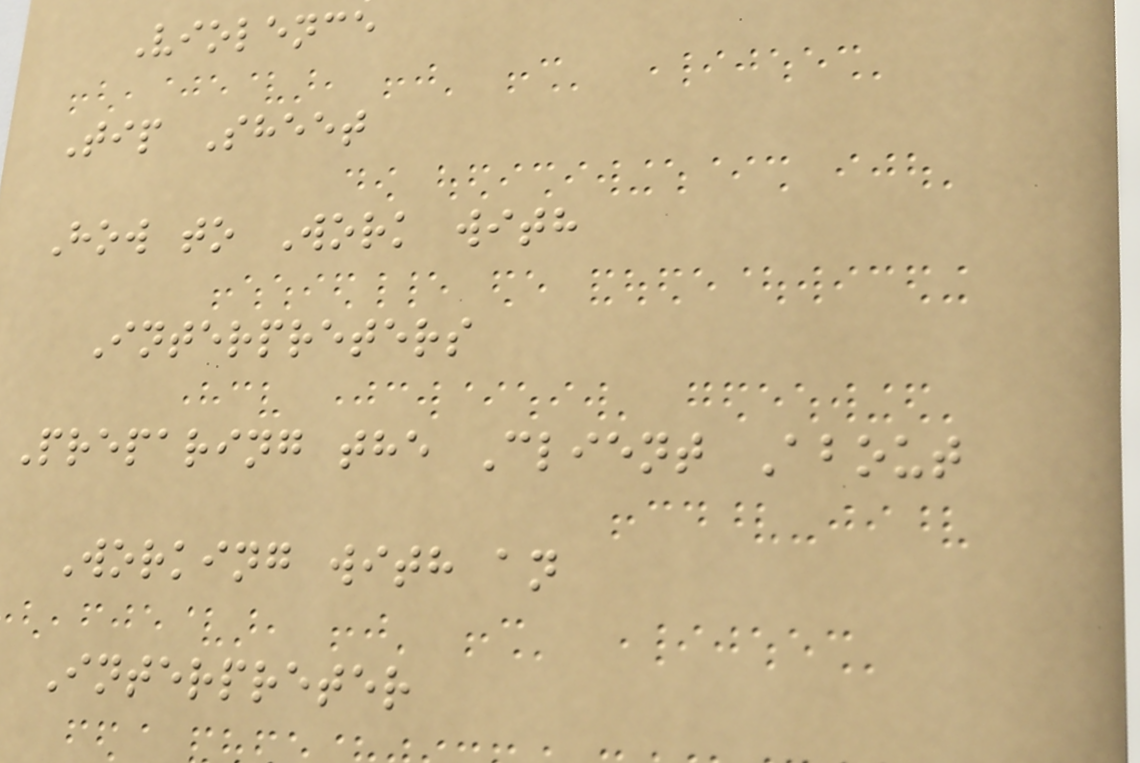Violence
Tip Sheet
How to Work with
Interpreters
Preparing the Client About
Working with an
Interpreter
